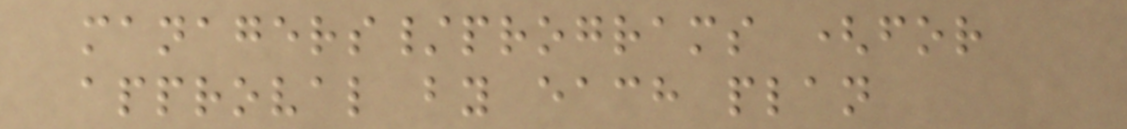managers/programs (for
approval by each plan
